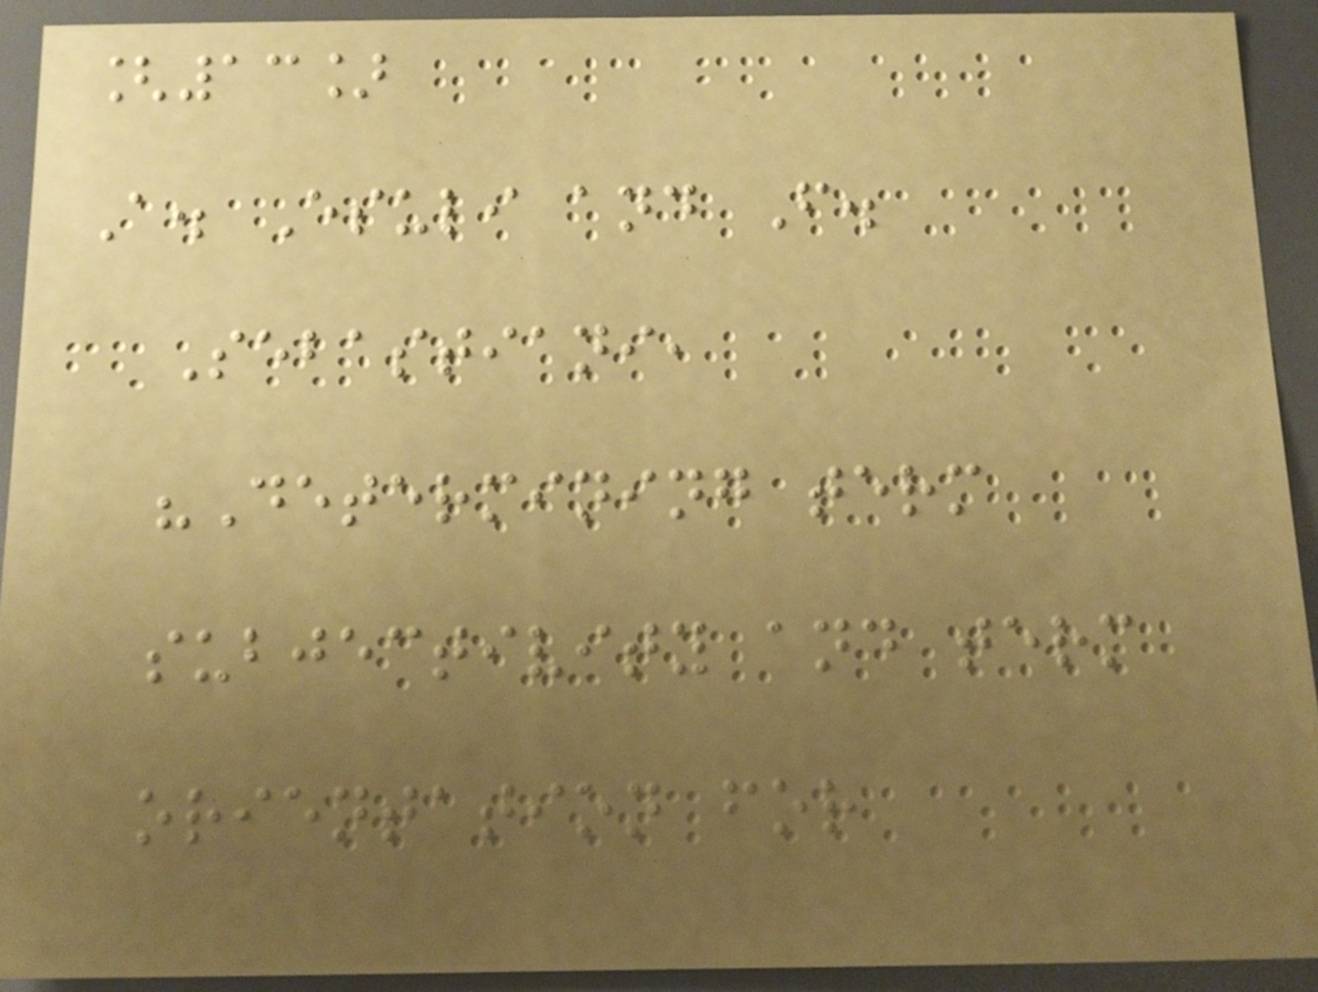[13]
A. Esuli and F.
Sebastiani,
"Determining term
subjectivity and term
orientation for
